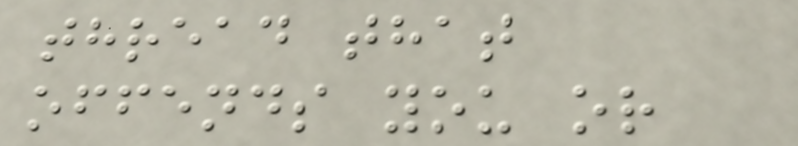thread that
offends you or
